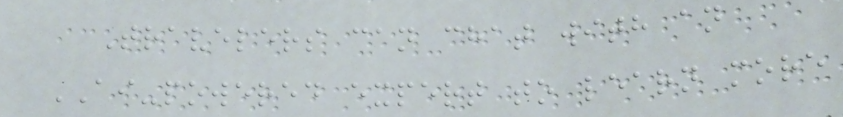Travelers can chat with an
AI-powered expert to learn more
